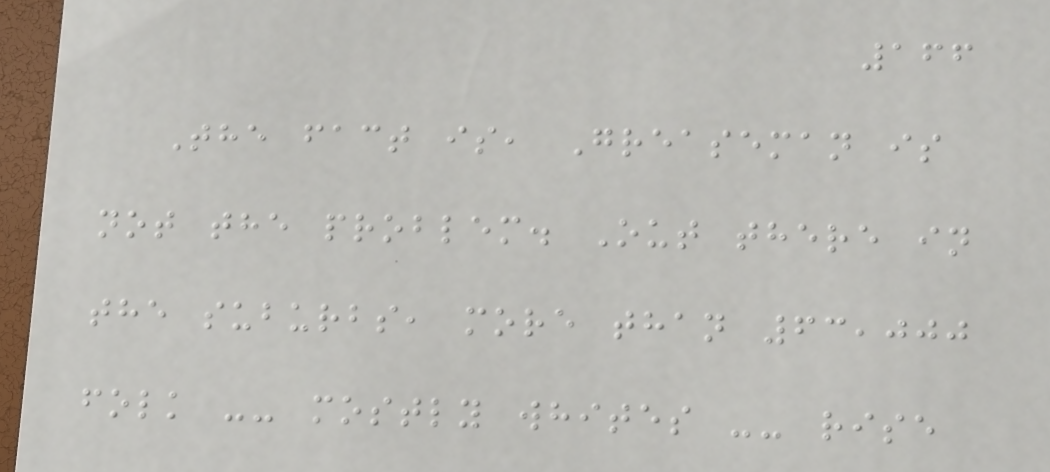166
The fact is, Greaseman is
not the problem. Out there in
the suburbs, more than 63,000
folk -- mostly whites -- rise
